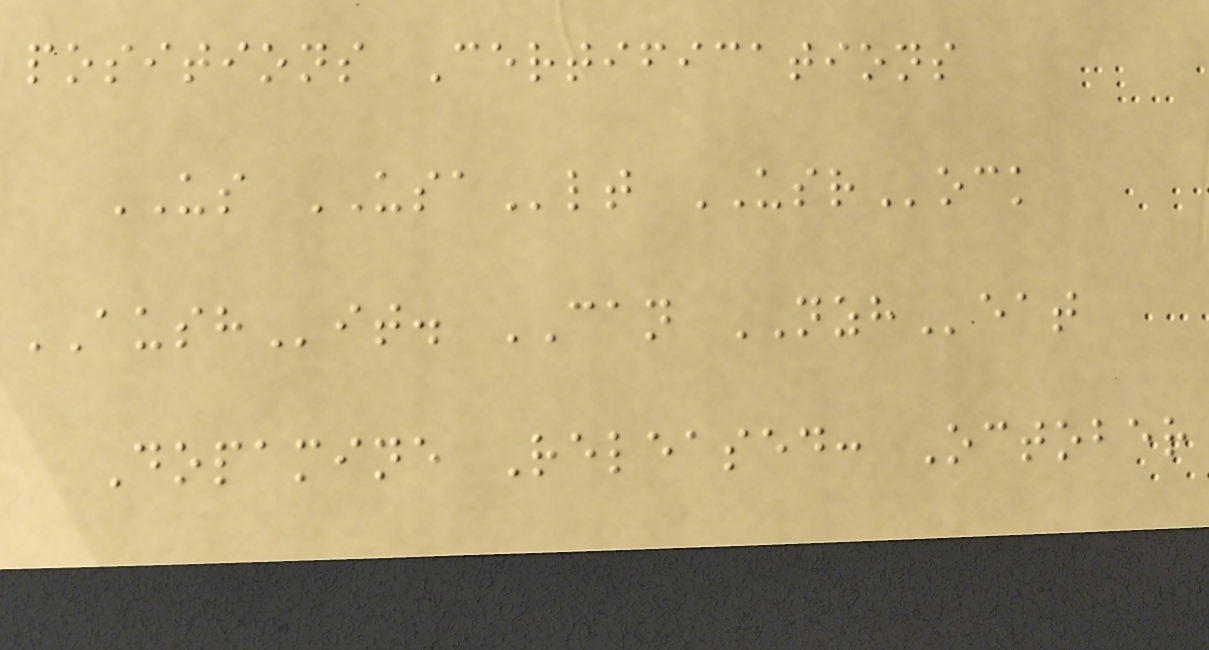positions Certifications
US USAlt USRock
AUSHit. CAN NZHeat
Dopamine Released: October
